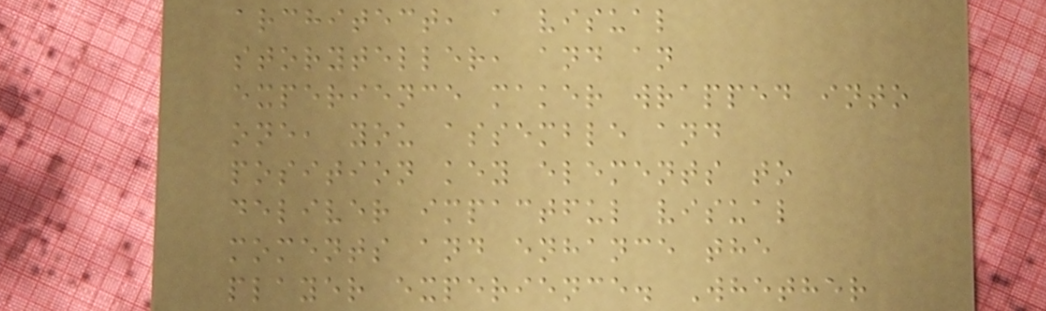architect, a visual
storyteller, and an
experience maker wrapped into
one, you assemble and
position key elements to
deliver impactful visual
moments and enhance the
player experience. Whether
